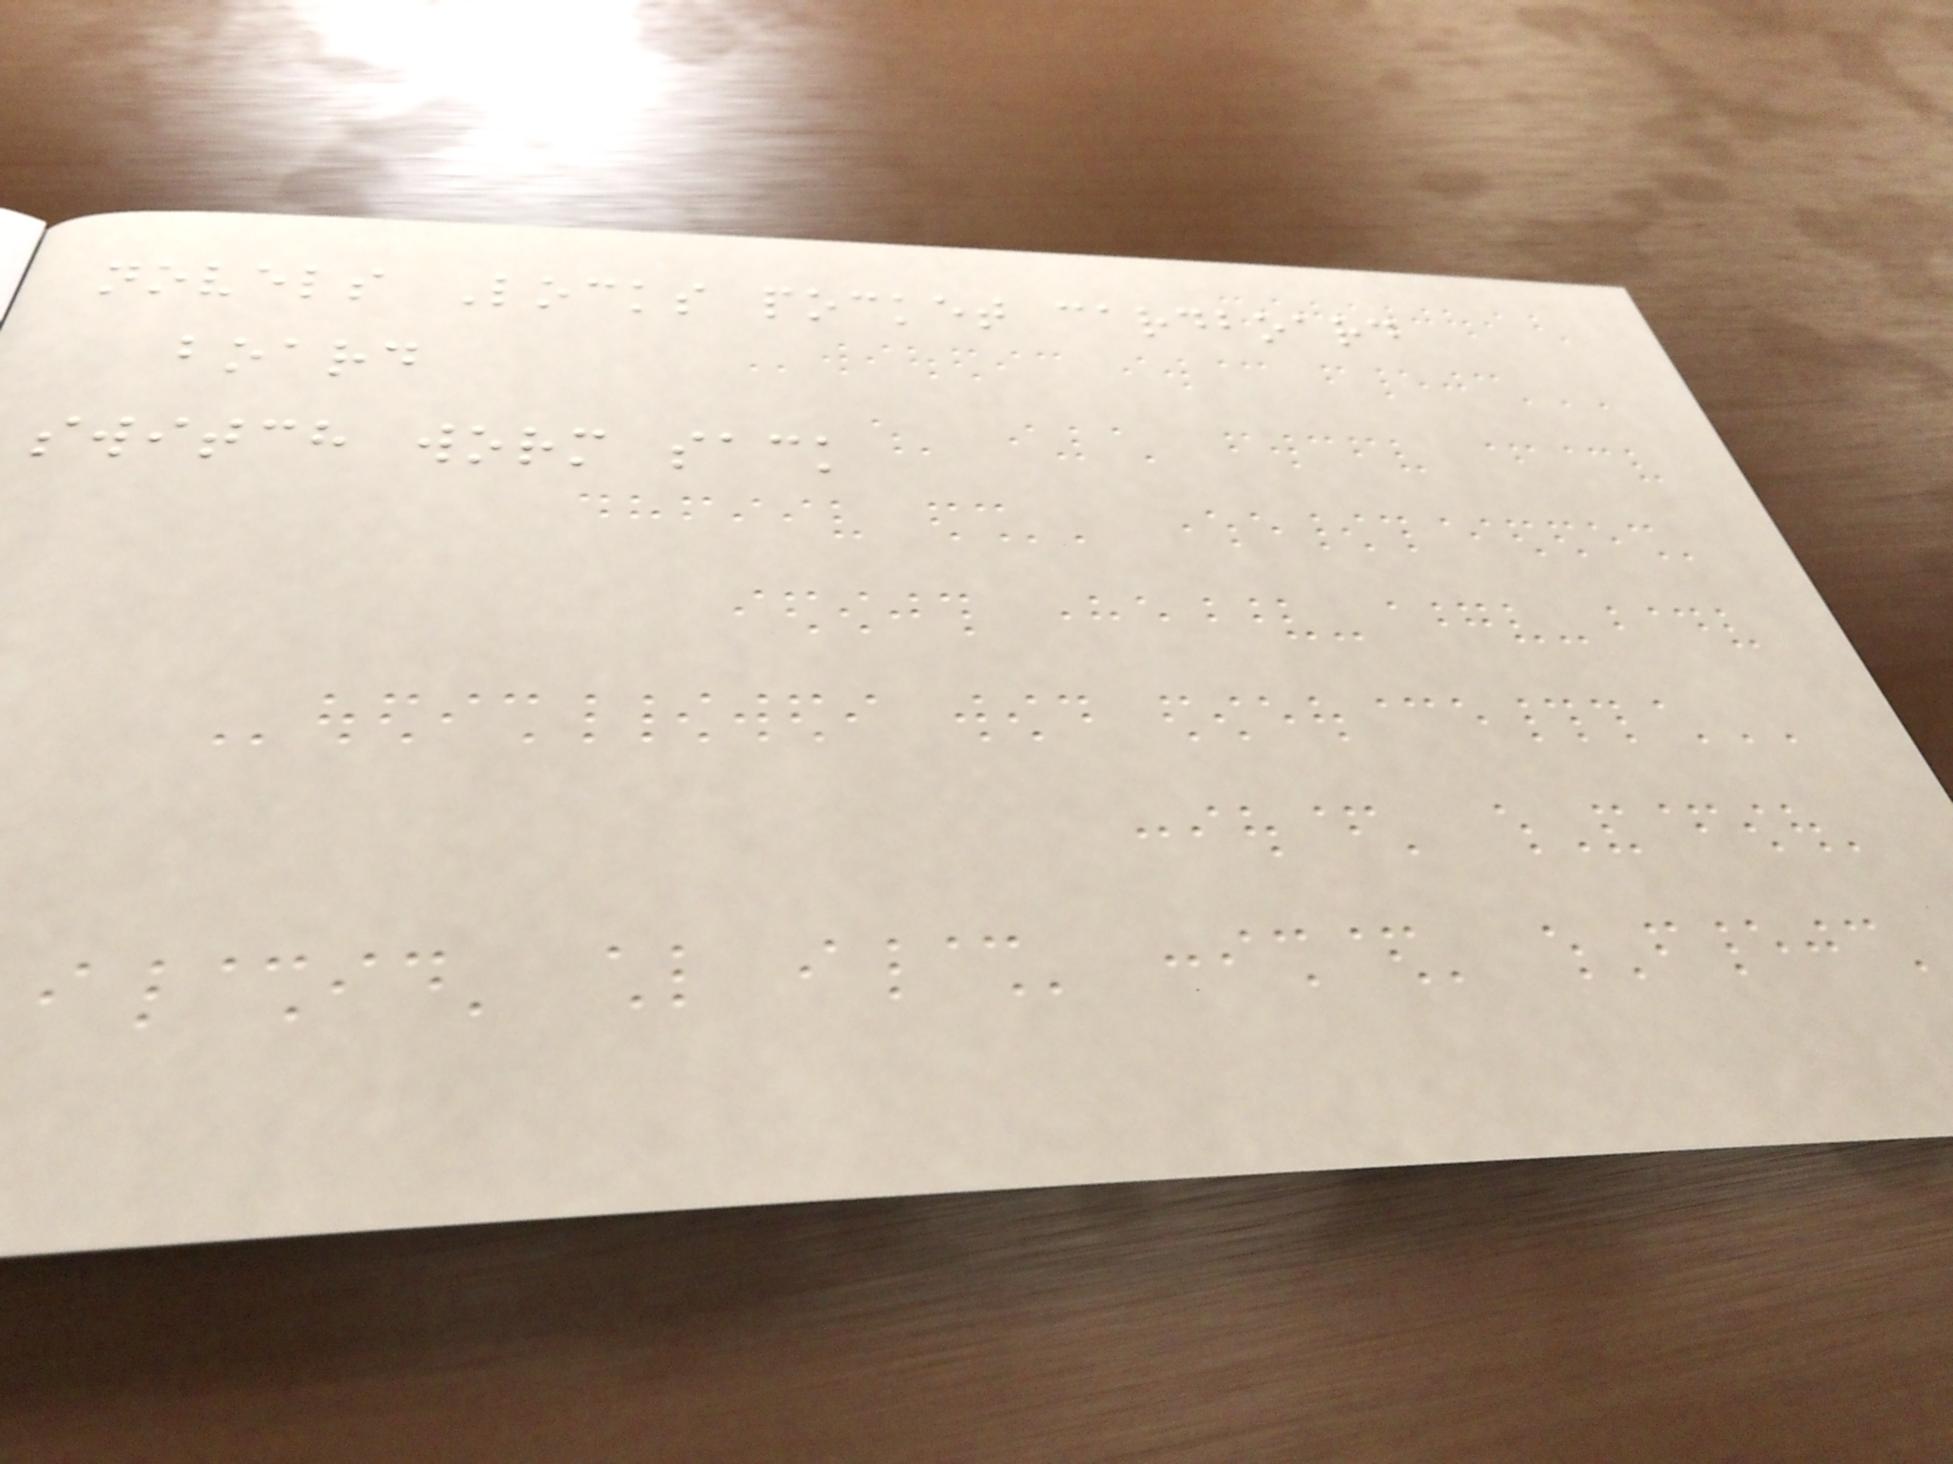novels Locks pocket cardboard
board
switch worm sack
